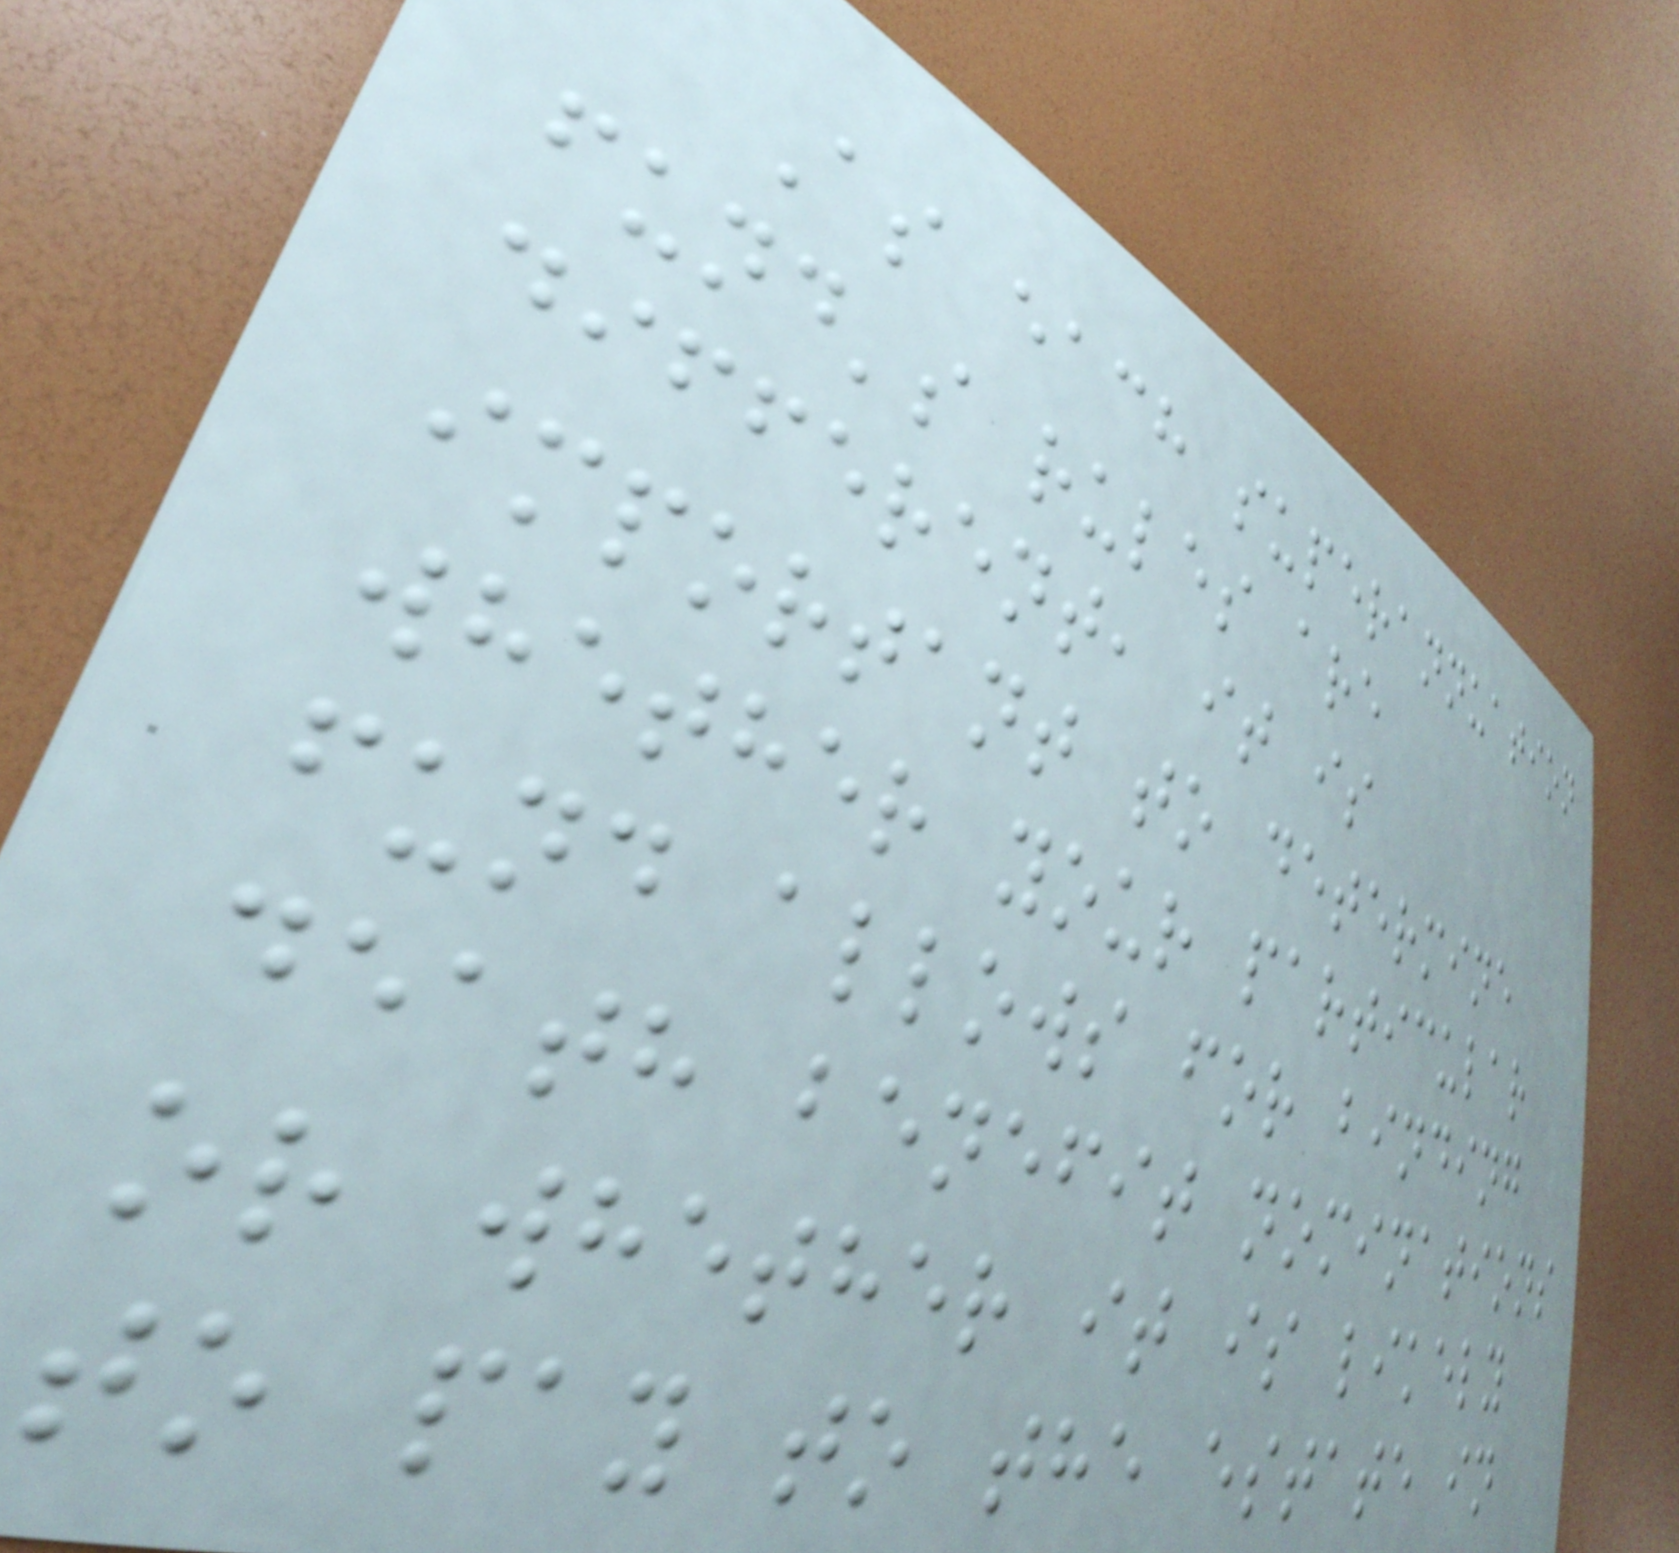As each superannuation
fund's rules are
different, it is
important to determine
whether your particular
fund allows for binding
death benefit nominations
or whether it is likely
to pay to the estate in
